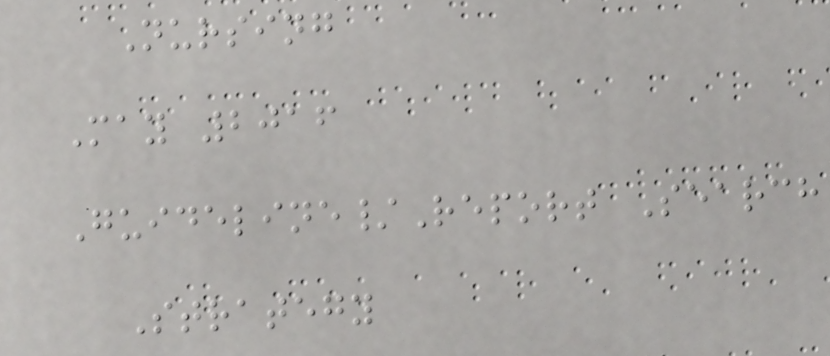Nursing
May 2016
Guideline/Report Search
Strategy
